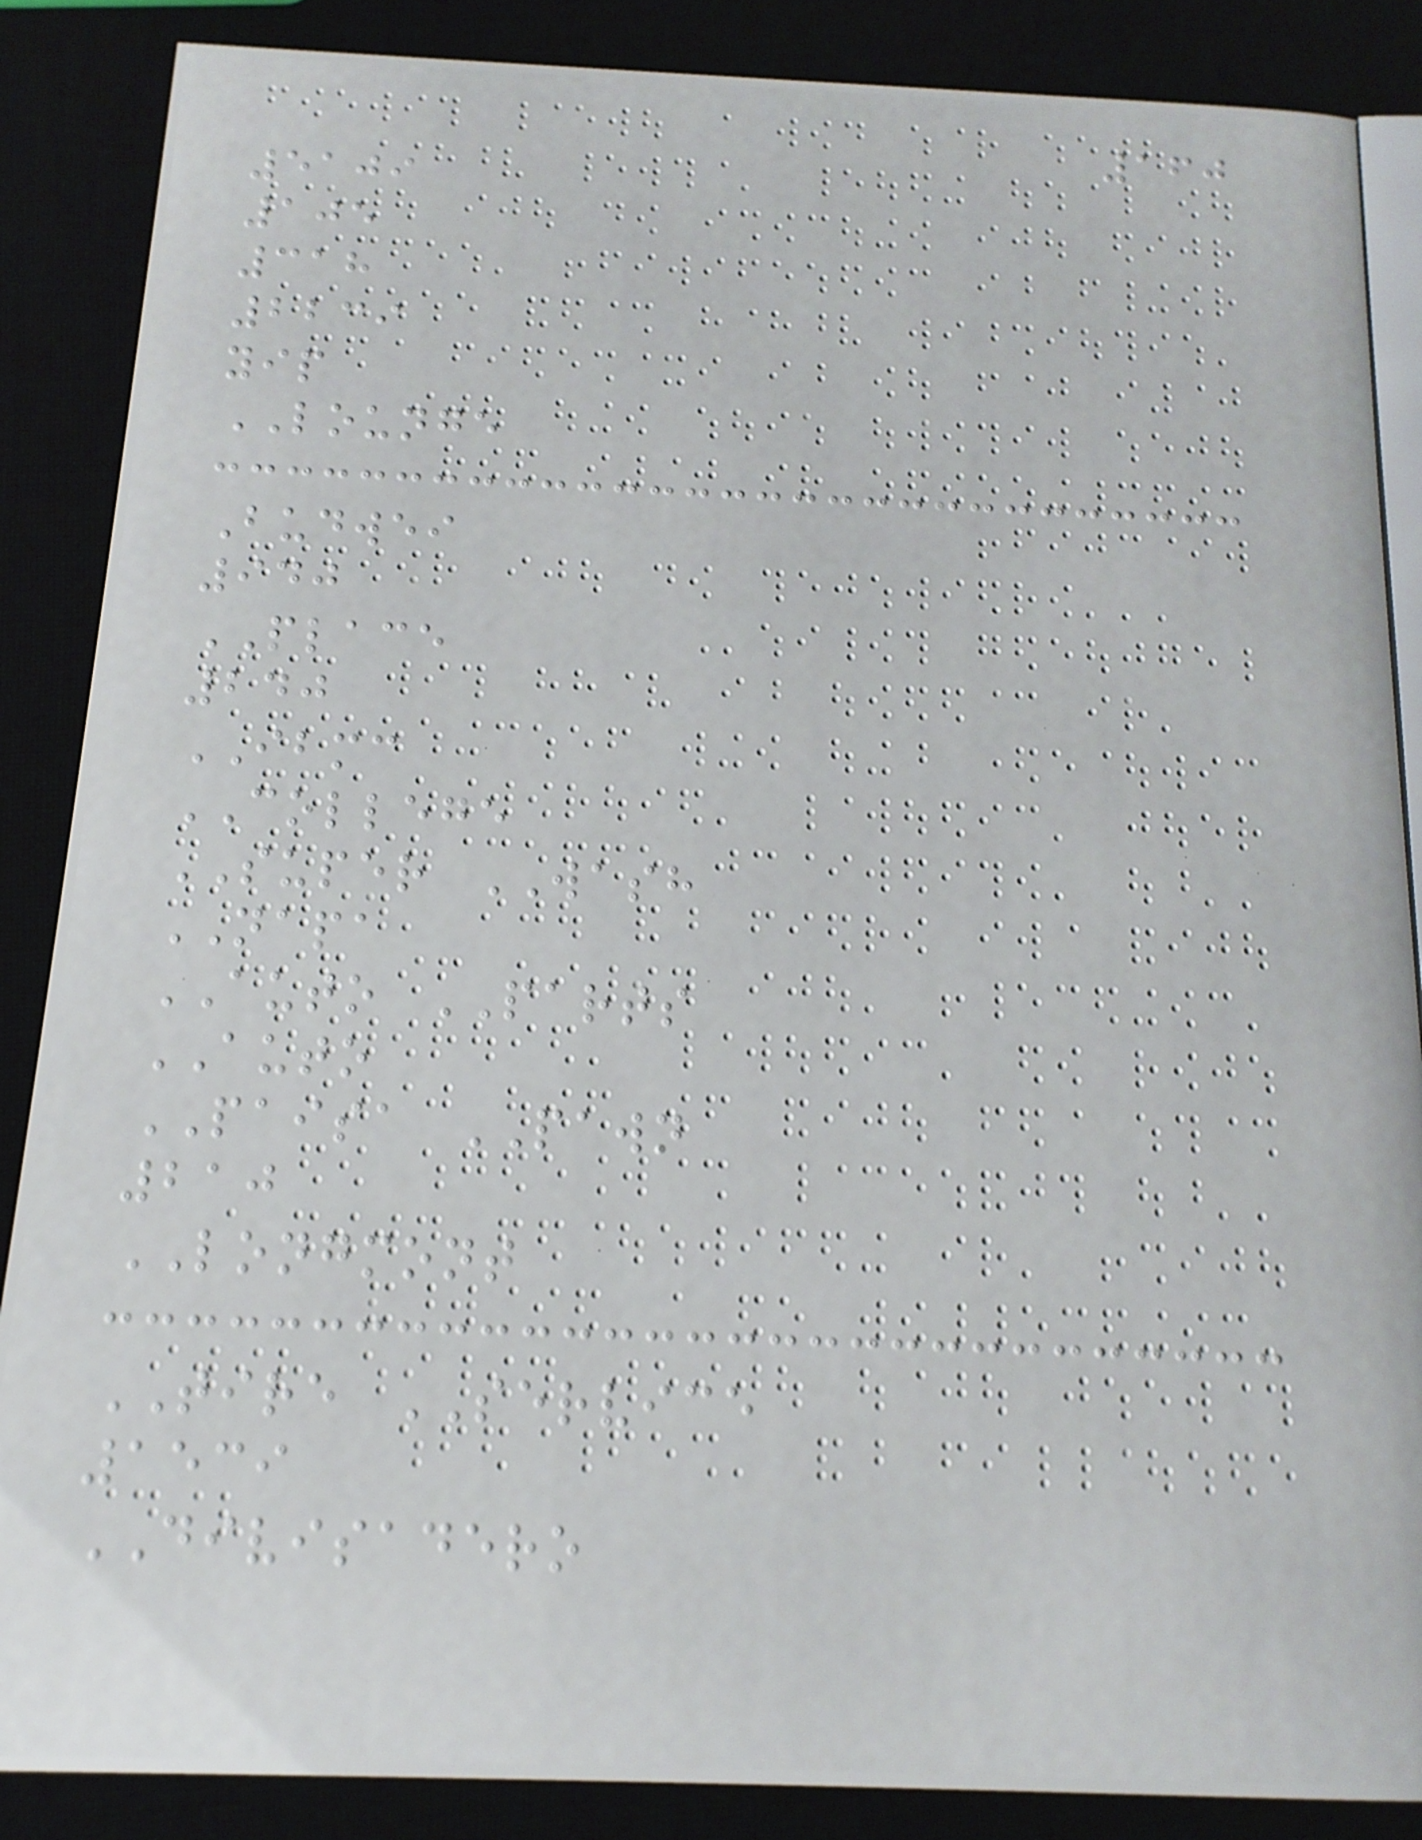160
5109
105
318
2239
yip
LOUNGE
Budwei
940
PLACE
240
IBMC
COLLEGE
SUPER WASH
NAPA
AUTO PARTS
AUTO
PAISA PAWN
210
LONGMONT
TIRE SERVICE
1539
DIVISADERO
